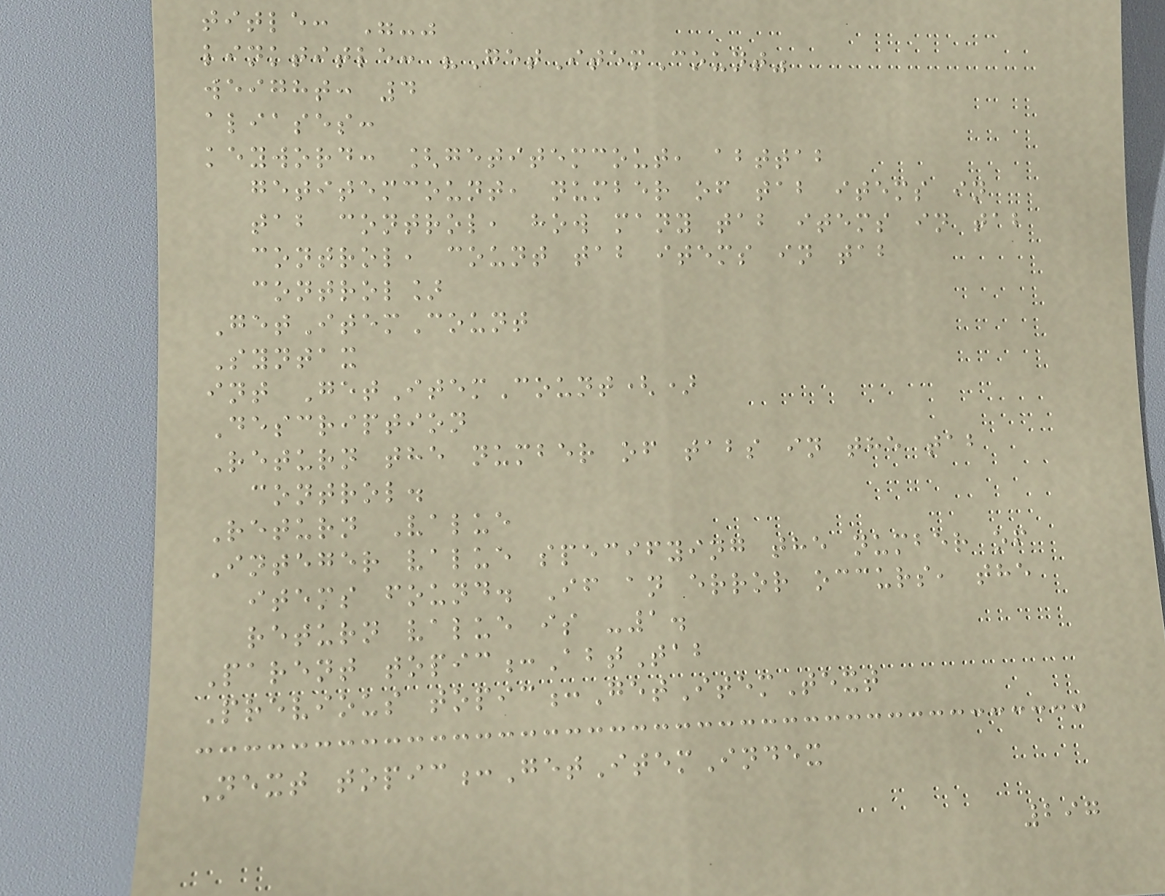title: "-"
linktitle: "GetItemCount"
weight: 4
aliases:
keyword: [getitemcout, abttab
getitemcount, number of tab items in
tab control, how many tab items in tab
control, count tab items in tab
control]
GetItemCount
Syntax
int GetItemCount()
Description
Return the number of tabs in the tab
control.
Return Value
Integer value specifying the number of
items found. If an error occurs, the
return value is -1.
Parent topic:AbtTab
Previous topic:GetItemText
Next topic:GetItemIndex
297
